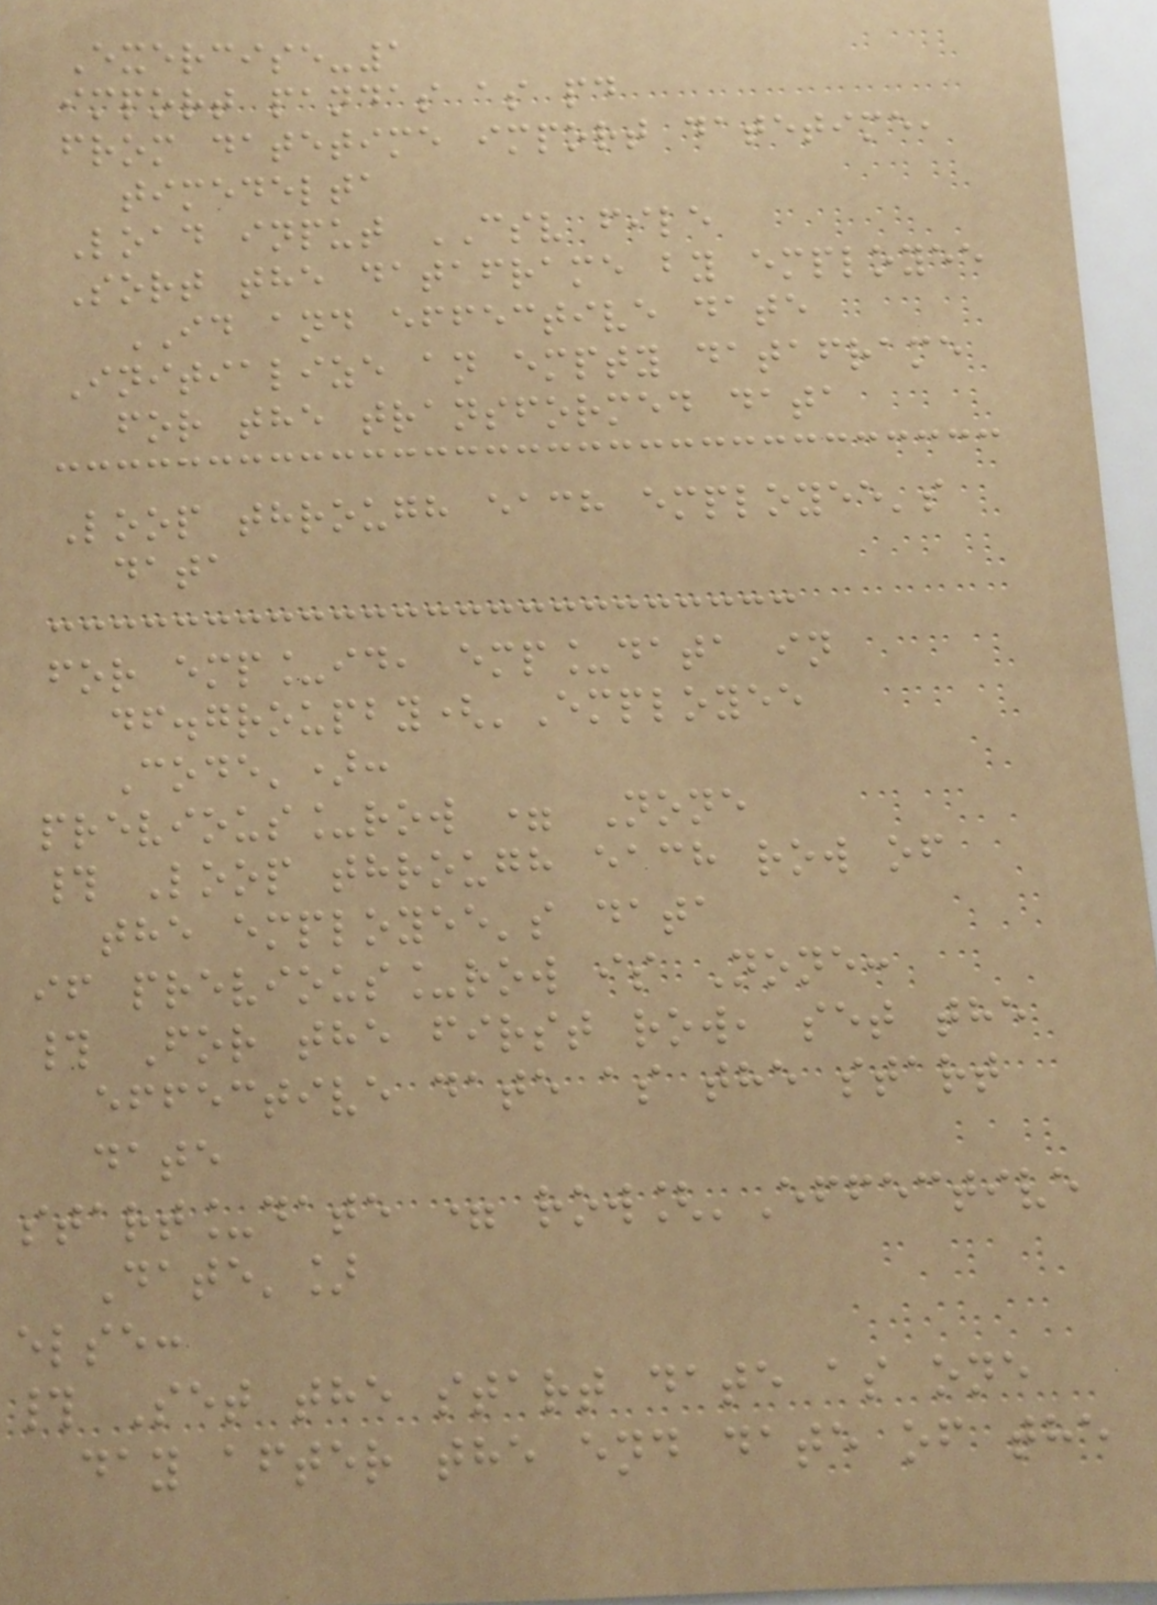Exercise-1
import pandas as pd
from datetime import datetime,
timedelta
Load input CSV file
Sort the dataframe by employee
ID and effective date
Initialize an empty dataframe
for the transformed data
Loop through each employee's
data
for emp_id, emp_data in
df.groupby('Employee
Code'):
previous_row = None
# Loop through each row of
the employee's data
if previous_row is None:
# For the first row, set the
effective date as the start
date
start_date = row['Effective
Date']
else:
# Set the start date as one
day after the end date of the
